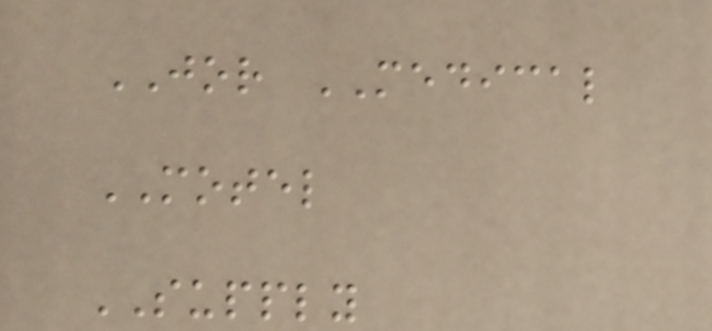JOR MEDICAL
MOTEL
SUPPLY
